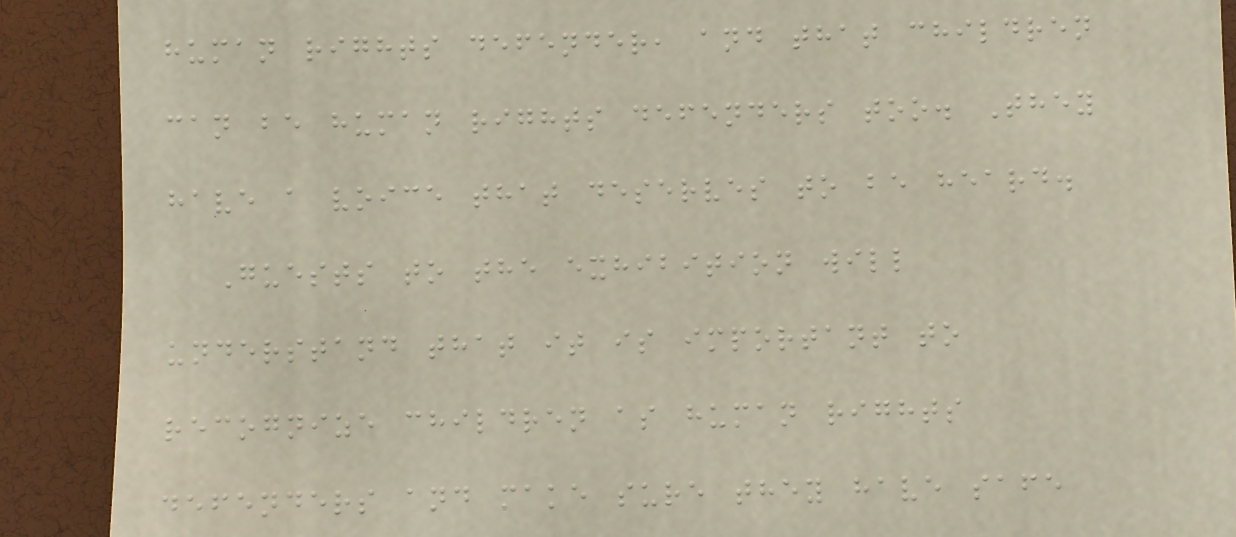human rights defender, and that children
can be human rights defenders too. They
have a voice that deserves to be heard.
Guests to the exhibition will
understand that it is important to
recognize children as human rights
defenders and make sure they have safe
